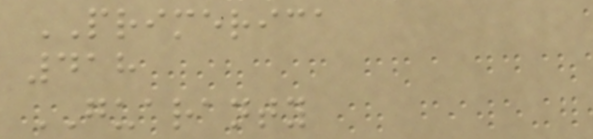PRIMERICA
418
GUARANTY
